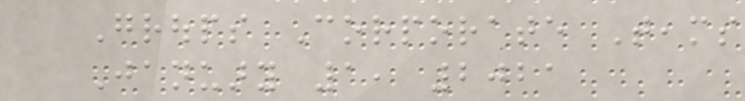Groups Corporate Teams
January 1, 2021
